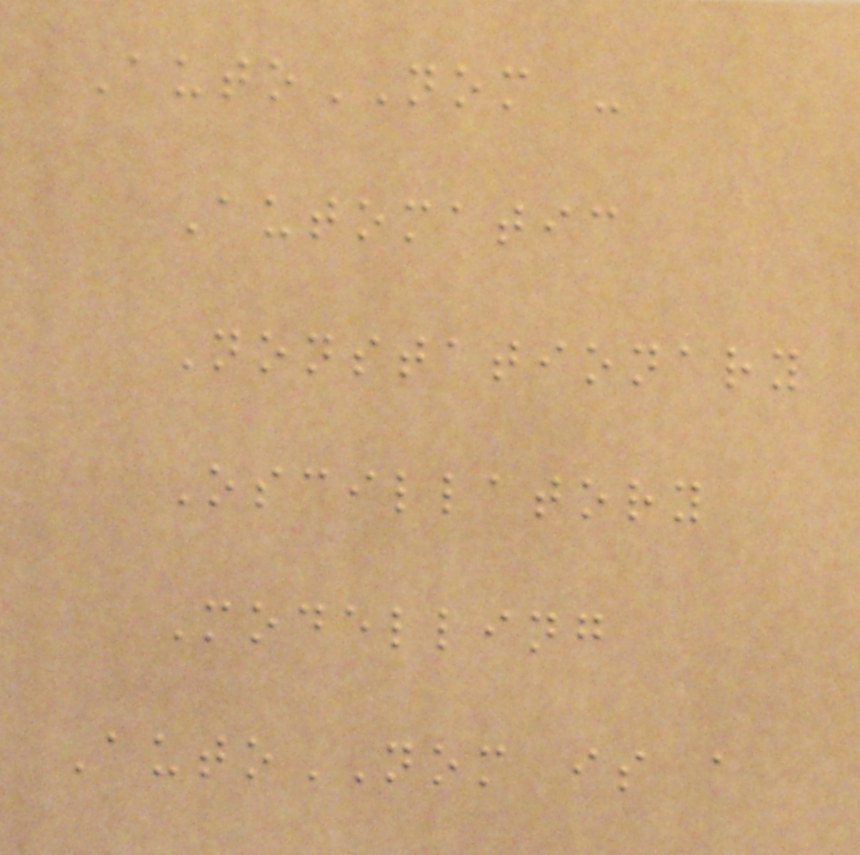AutoNOM -
Automatic
Nonstationary
Oscillatory
Modelling
AutoNOM is a
